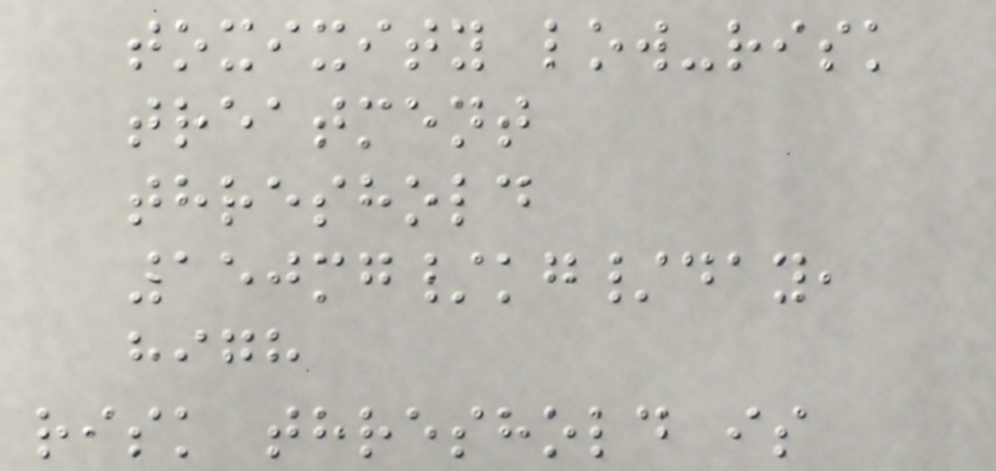toxixity low-risk
treatment
threshold
150mg/kg/day,
high
risk threshold is
